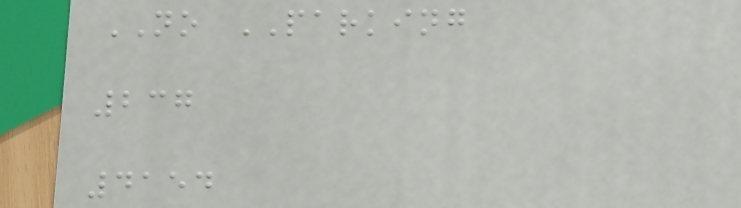NO PARKING
237
4154
